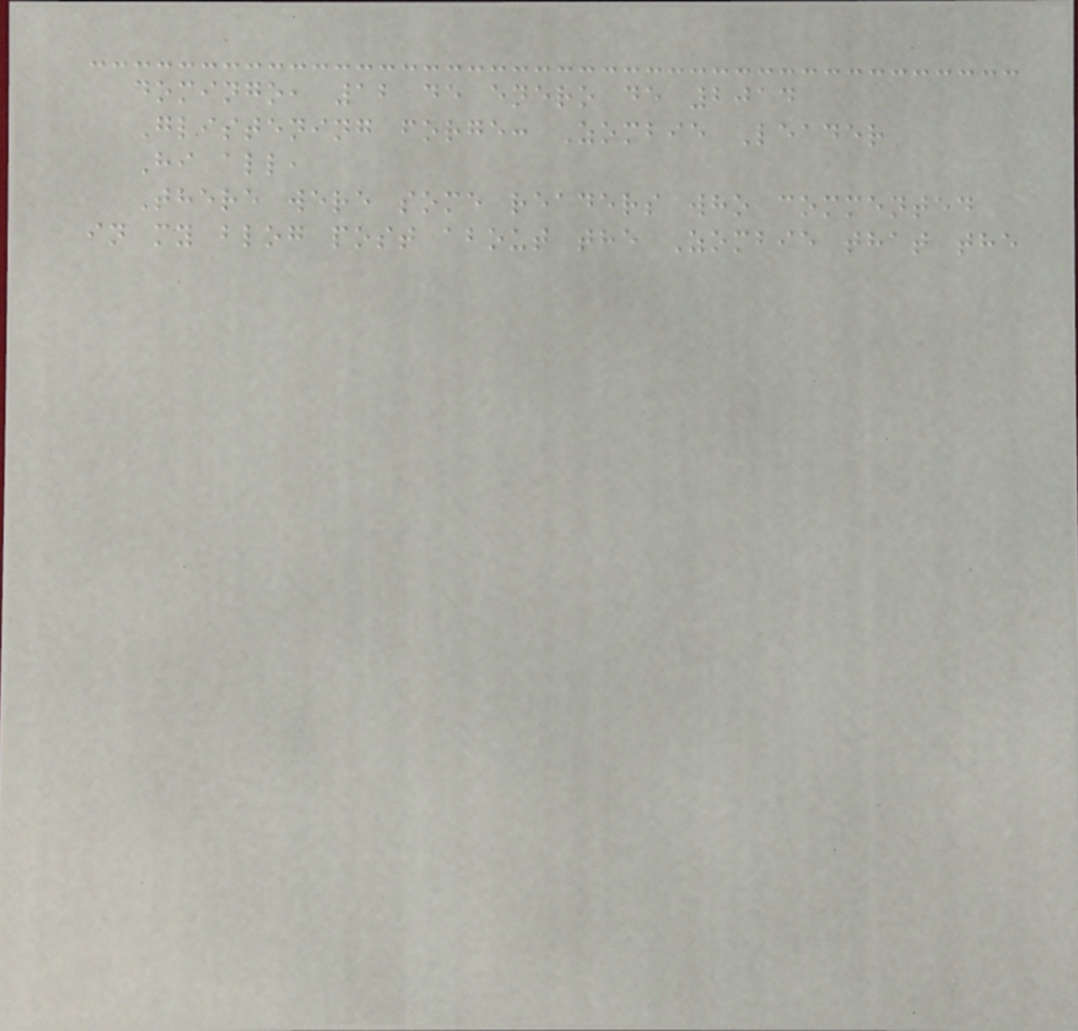domingo, 12 de enero de 2014
Glistening forge: Zombie Leader
Hi all,
There were some readers who commented
in my blog post about the Zombie that the
